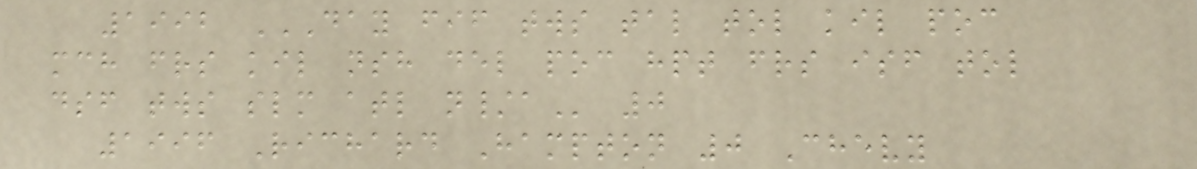1992 DAY FIF TWS TAL TOL KIL POC
MCH FRS KIL NSH DEL POC HPT FRS ISF TOL
DSF TWS SLM ATL N/A 0
1996 Richard Hampton 0 Chevy
